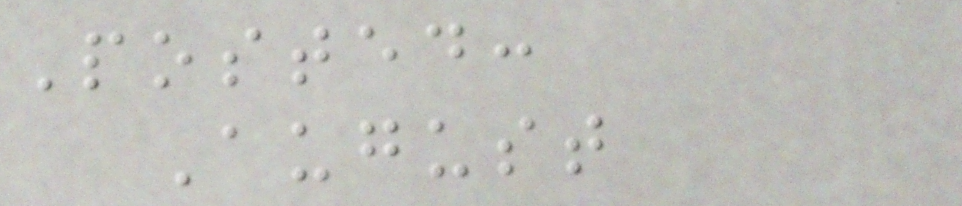Posted:
August
